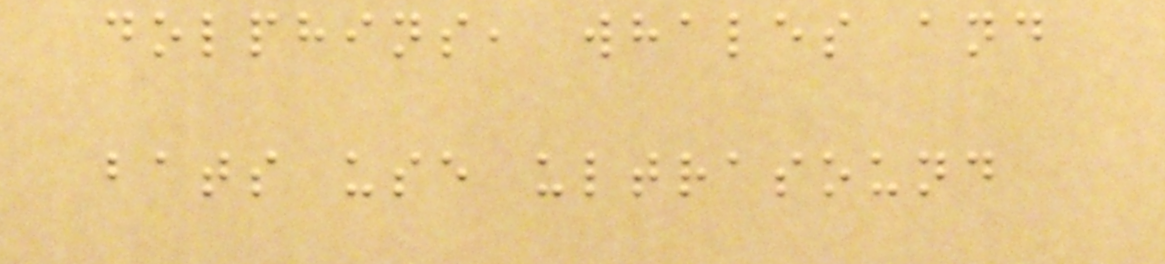dolphins, whales and
bats use ultrasound
